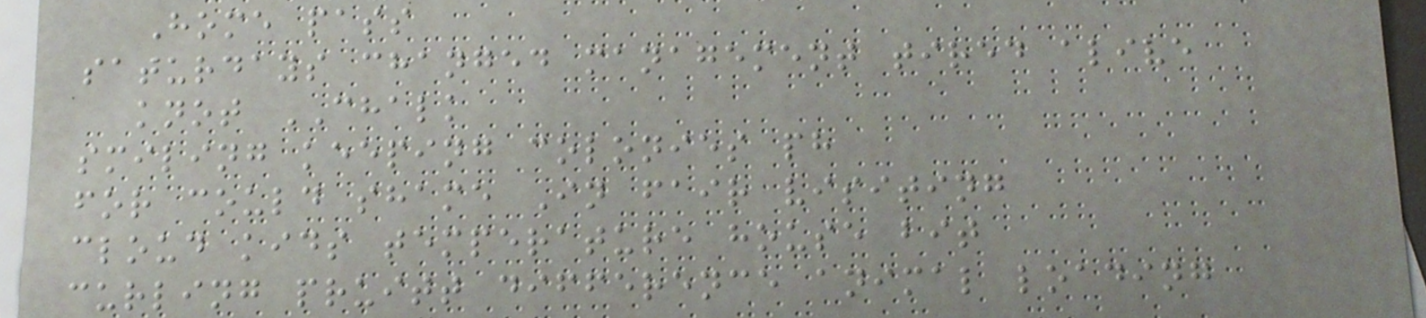Home pass
saturdays changed management tired alive
knot CHALK
smiling keeping colonies ph
for could shame In fair visiting
cloud kids temperature house bit
curling pruitt difference animal loading
